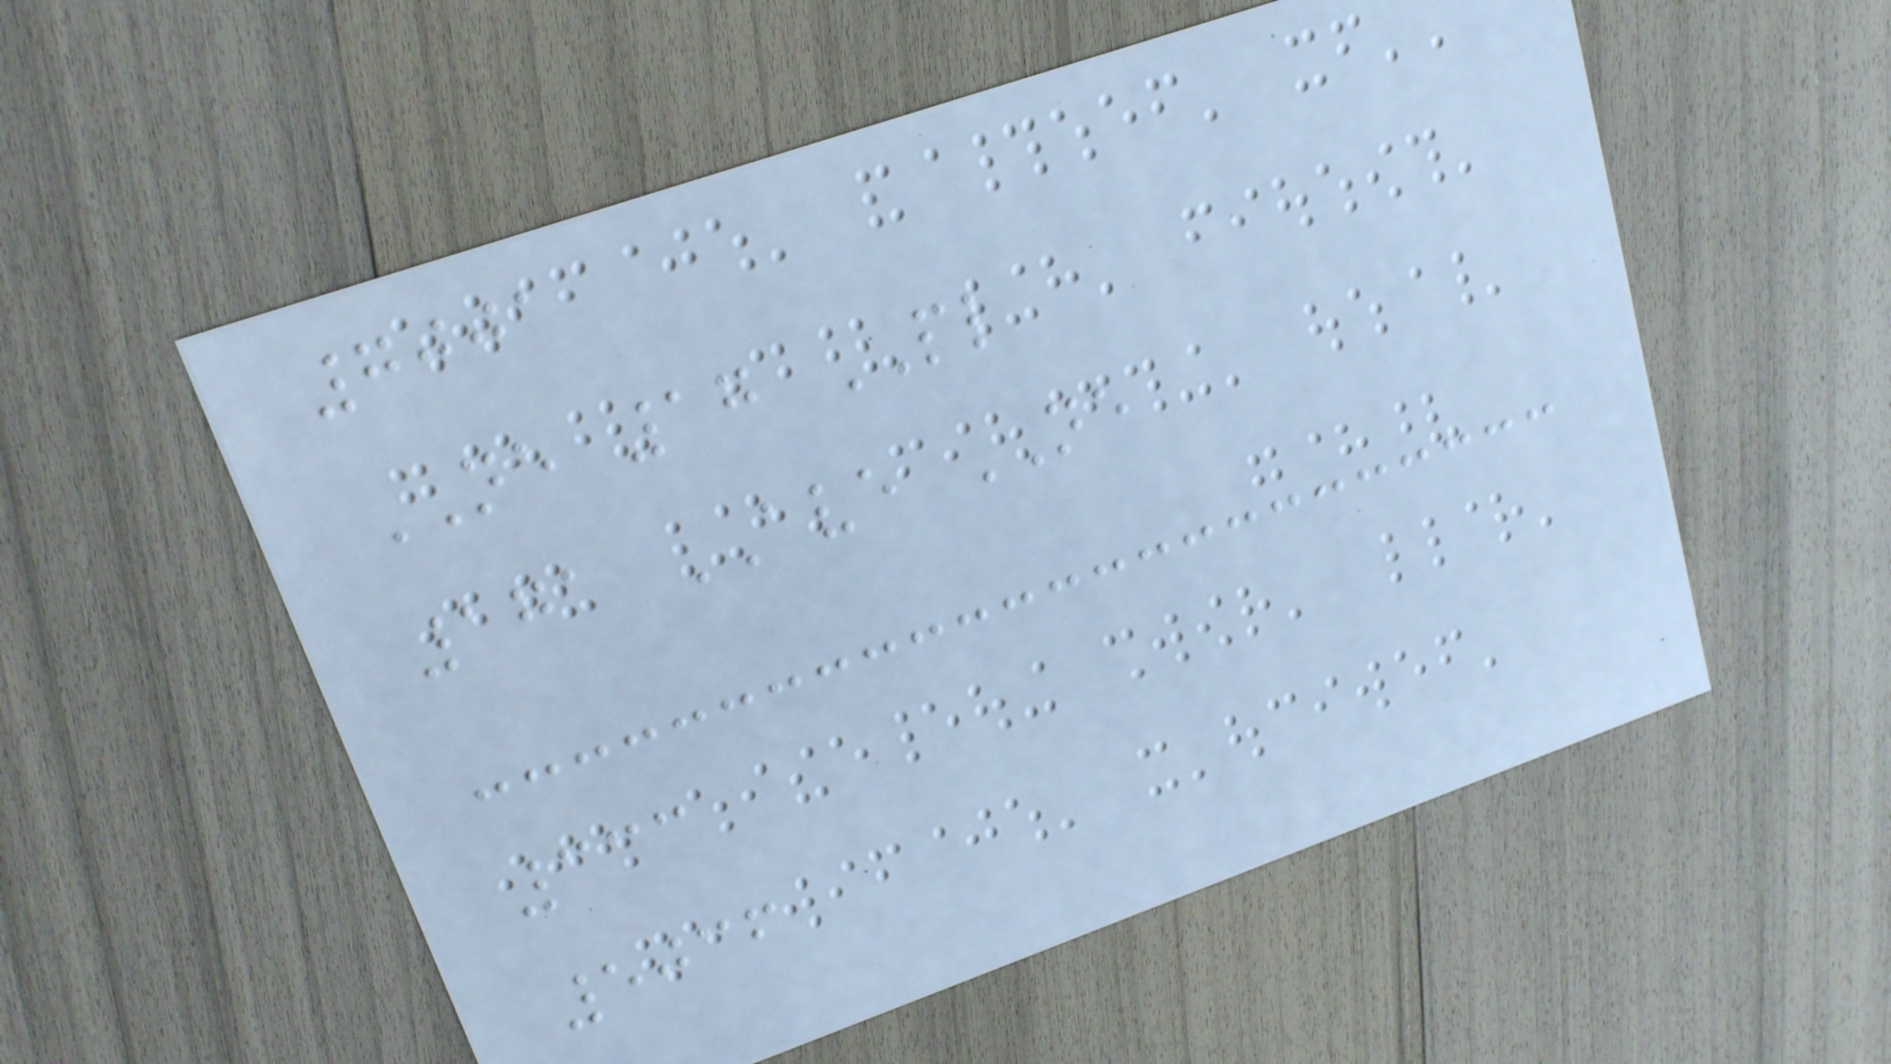7001
NE 17 PL
171 AVE NE
333
5036
